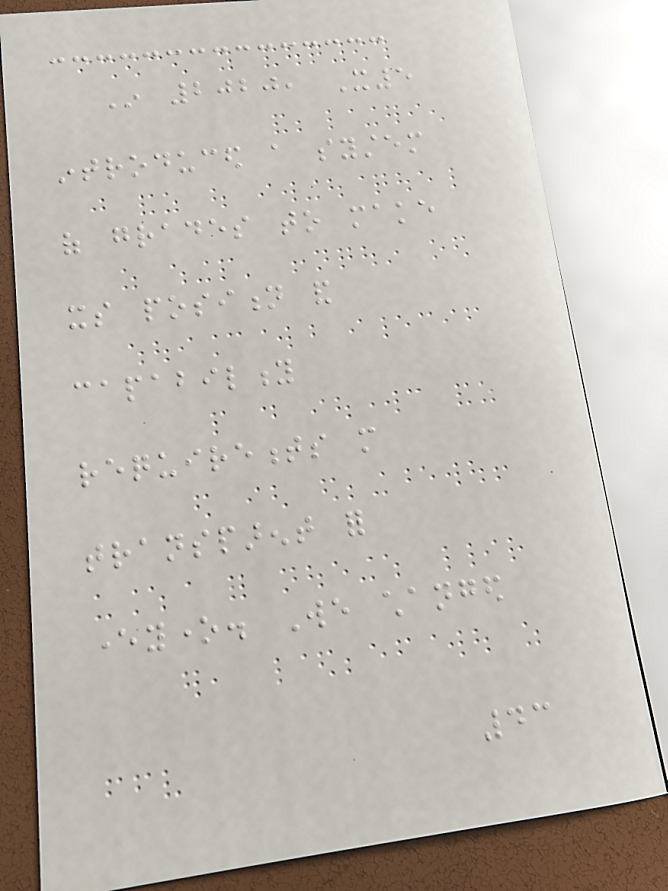In 2020, X5
introduced a system
of grades to make
its position and
capability
requirements more
transparent for
everyone. We changed
43
